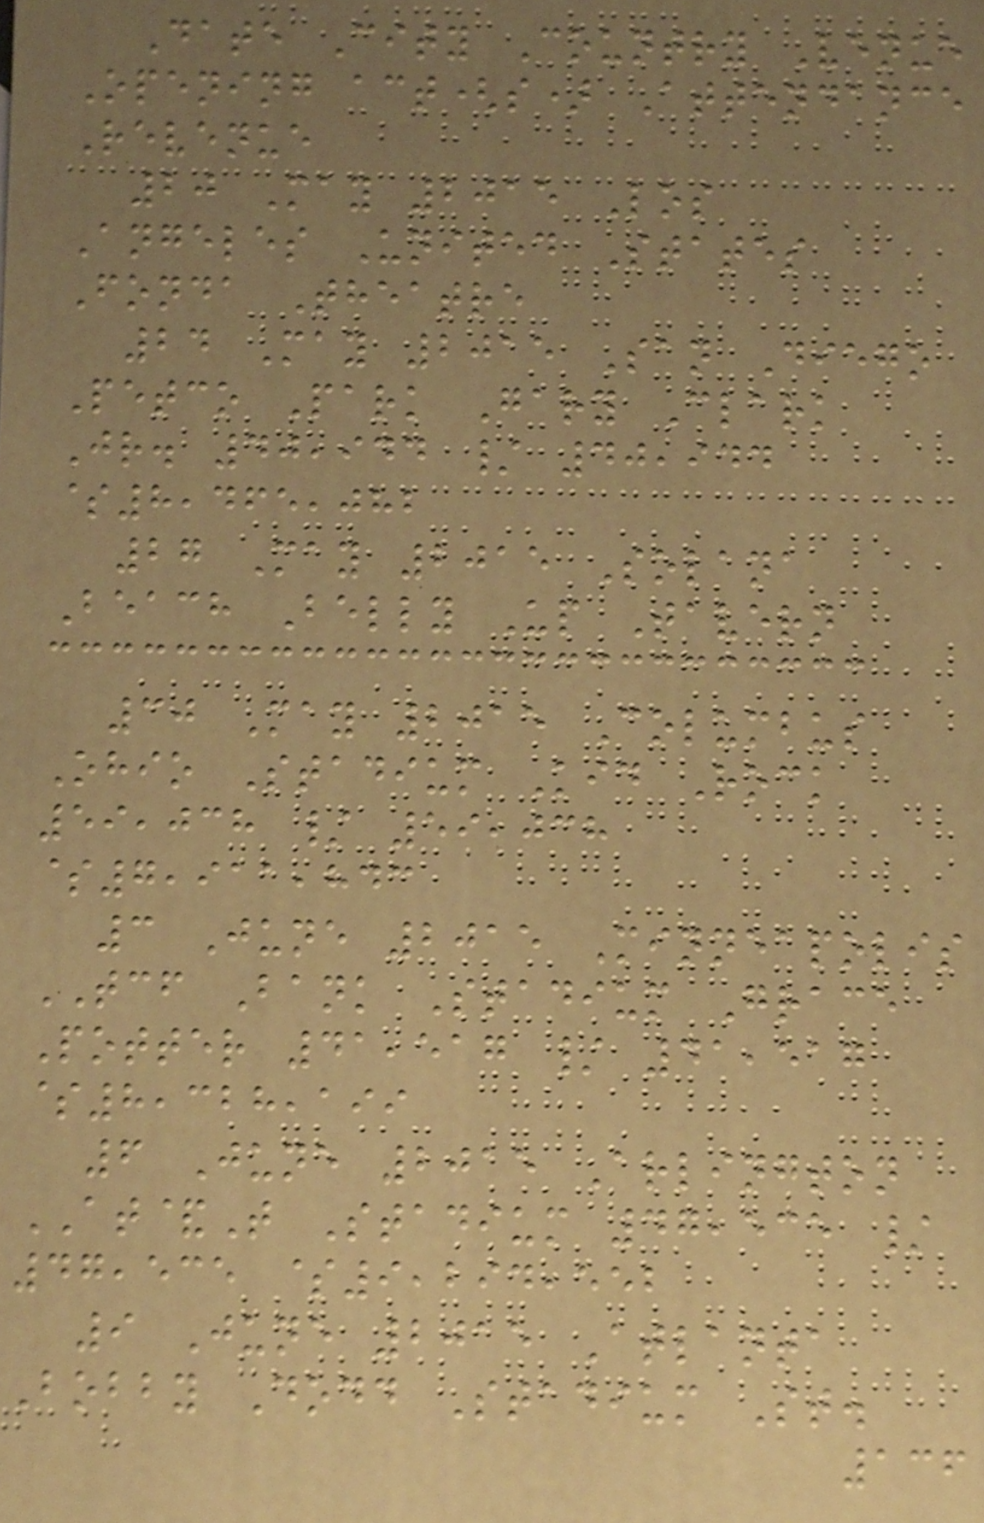Date City Country Venue
Opening act(s) Attendance
Revenue
20 May 2015 Los
Angeles United States
Fonda Theatre
24 May 2015 San Diego
Petco Park Gary Clark
Jr. 40,944 / 40,944
$8,465,082
27 May 2015 Solana
Beach Belly Up Tavern
30 May 2015 Columbus
Ohio Stadium Kid Rock
59,038 / 59,038
$7,911,843
3 June 2015 Minneapolis
TCF Bank Stadium Grace
Potter 41,517 / 41,517
$8,328,199
6 June 2015 Arlington
AT&T Stadium 47,535 /
47,535 $9,294,552
9 June 2015 Atlanta
Bobby Dodd Stadium St.
136
